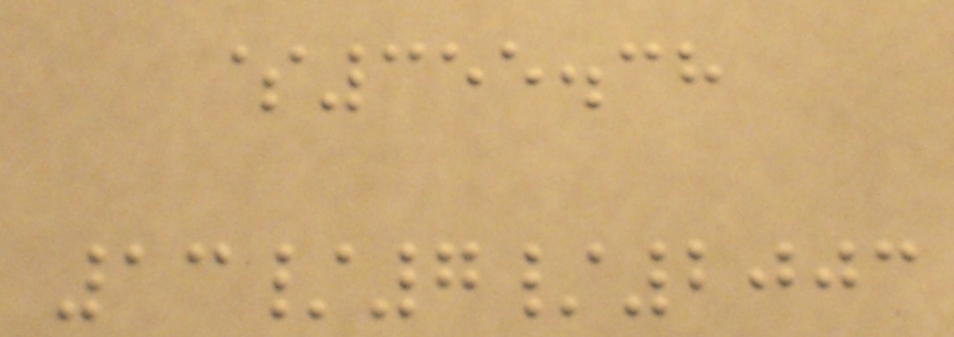$355.38
13/7/2003
